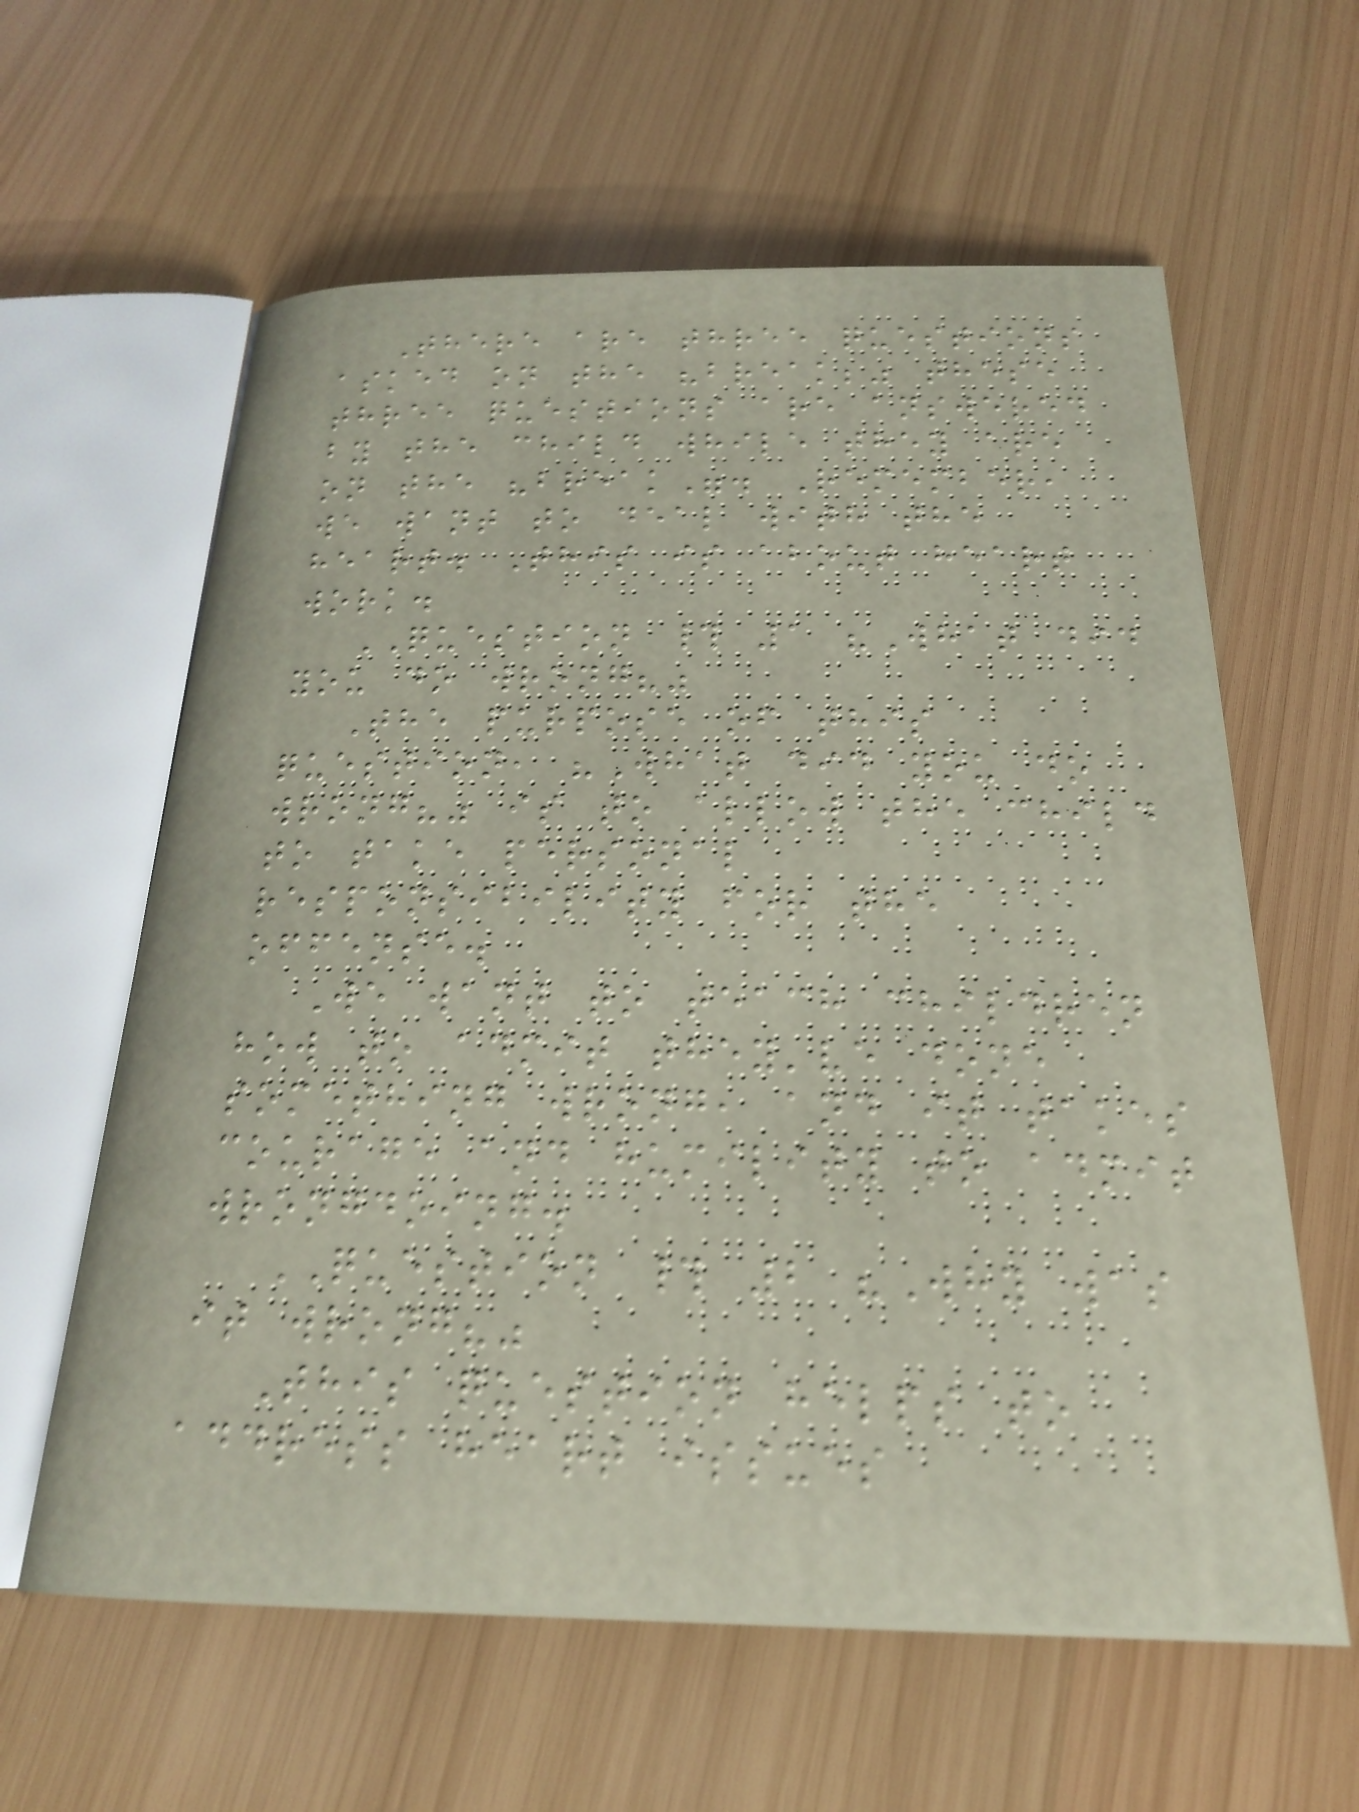There are three questions
asked on the "break;" these
three questions are answered
by the child while they are
on the "break". Remember,
we want to deal with the
heart. This is about heart
work.
QUESTION # 1 "What did
you do wrong?"
The purpose of this
question, "What did you do
wrong?" is to allow the child
to take personal
responsibility for the
offense.
We want to teach children
how to admit they've done
something wrong, and it takes
courage and humility to admit
wrongdoing.
QUESTION # 2 "Why was
it wrong?"
This question helps to
address heart issues
